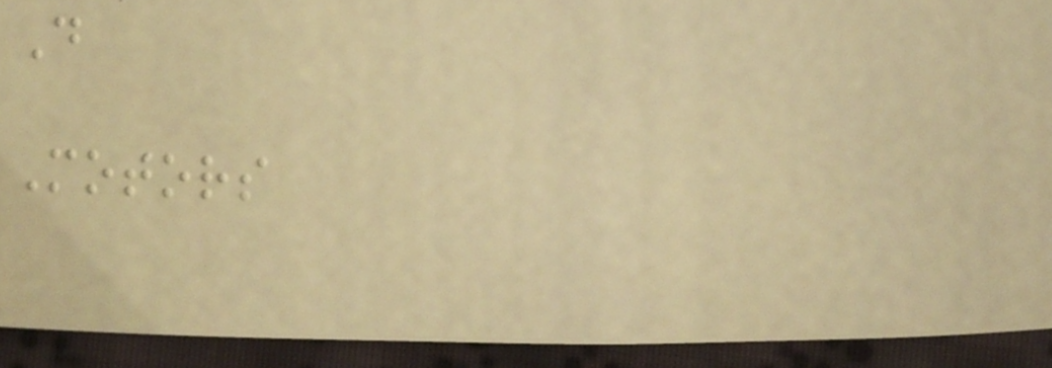D
Motors
